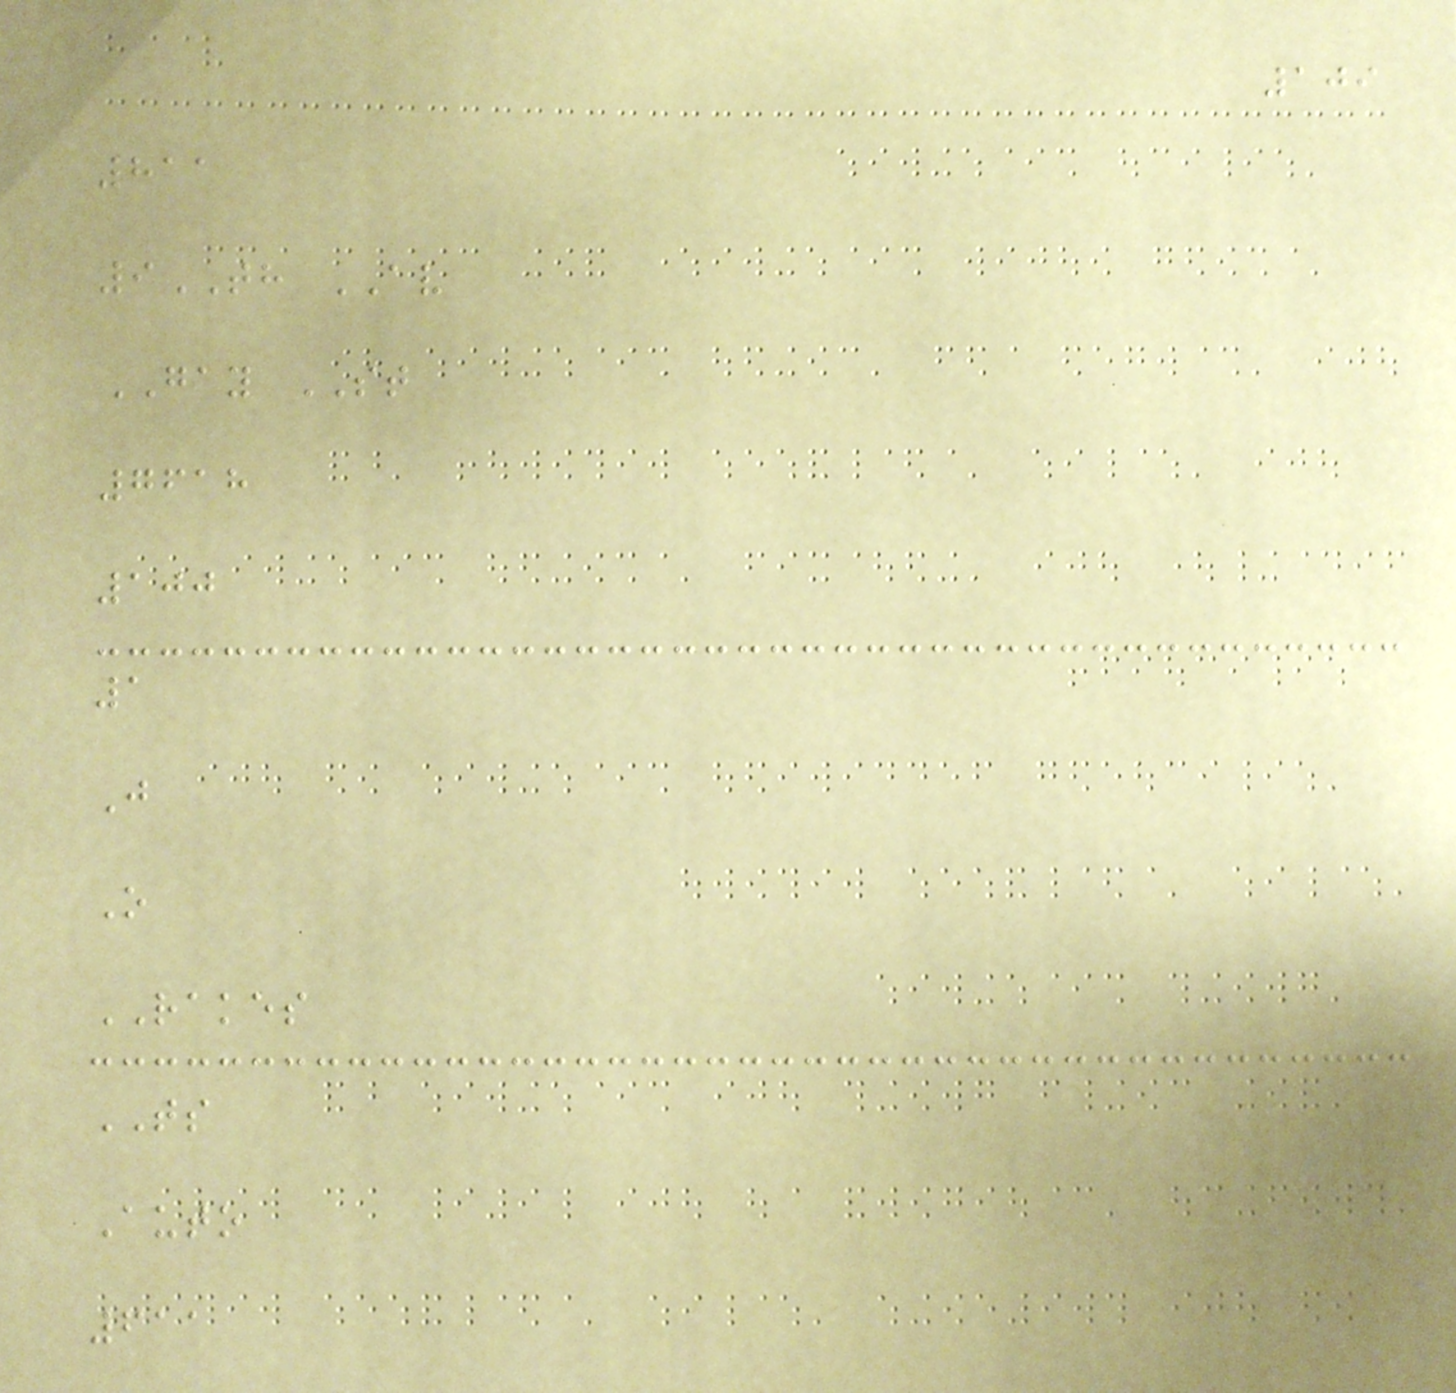109
811
9TH AV
GAY ST
7618
100
1
J
O
RAKES
TS
Auto
611
